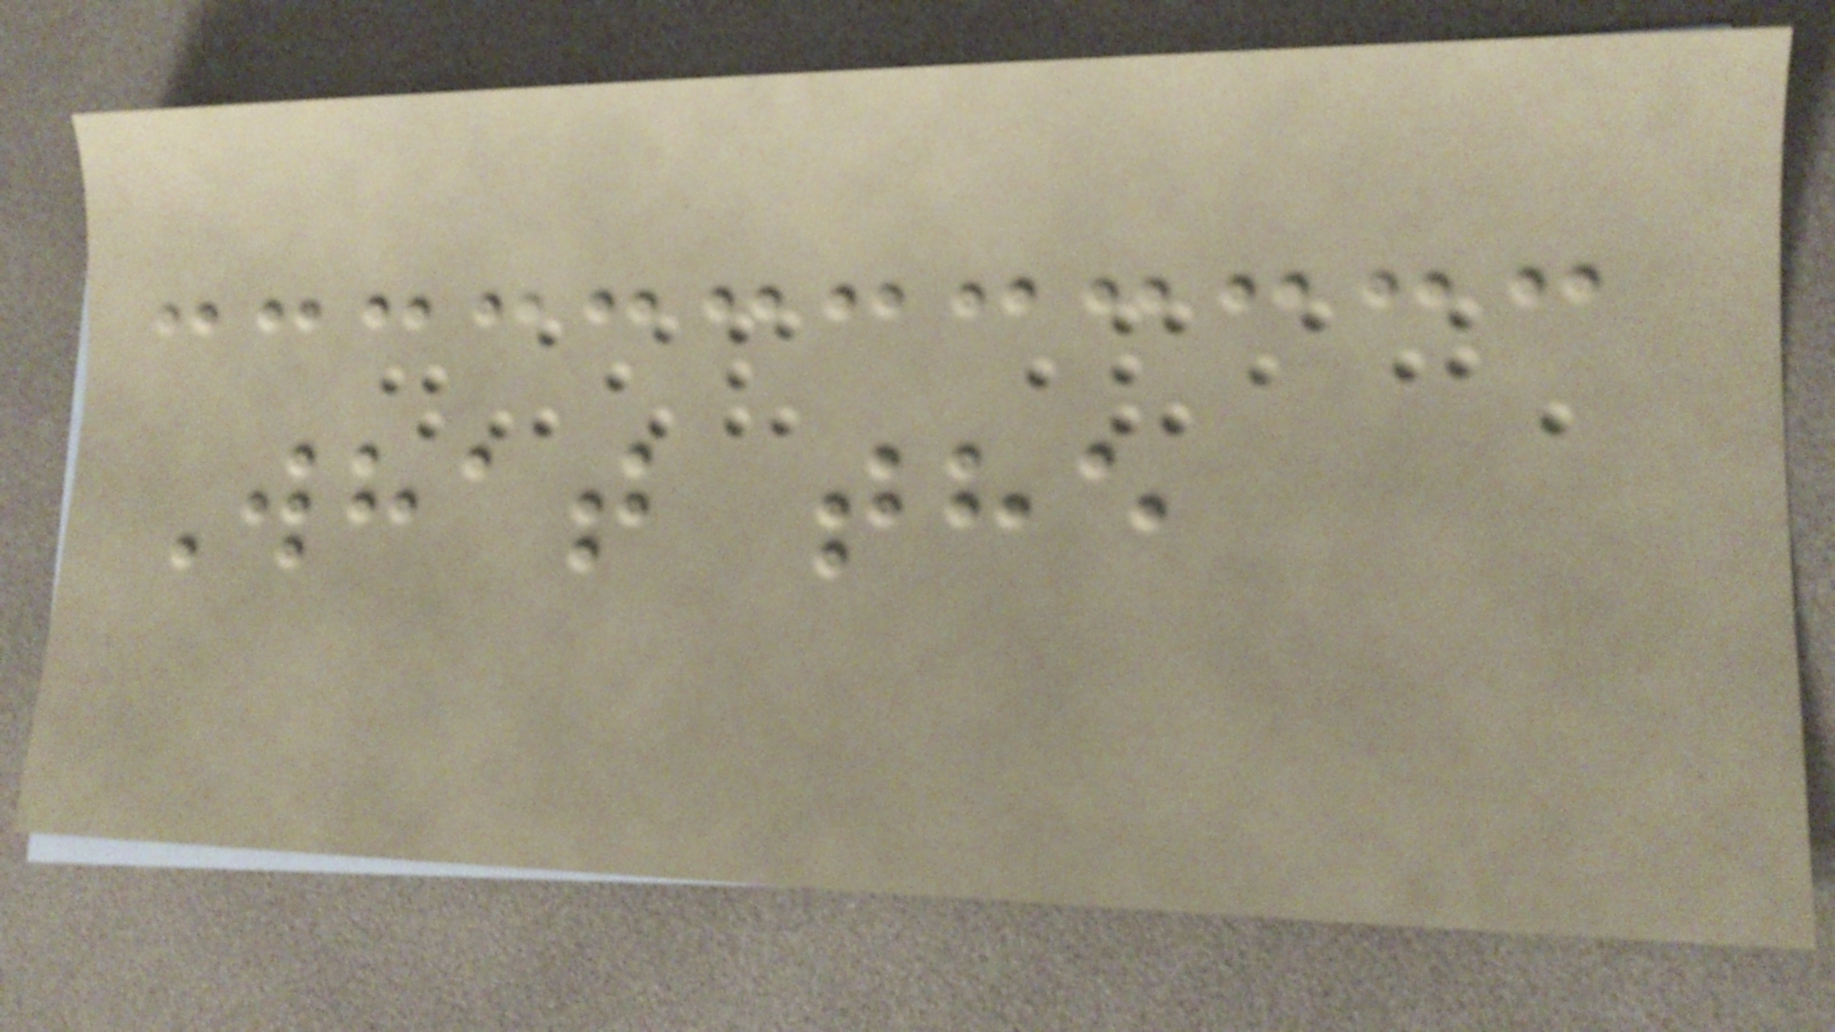What the
